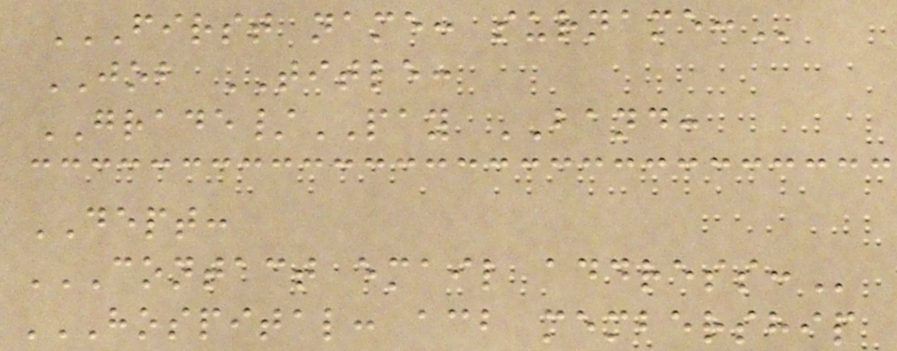FIRST NAME: SURNAME:
JOB TITLE:
GRADE/PAY BAND:
DEPT:
CONTACT EMAIL ADDRESS:
HOSPITAL: ACB MEMBERSHIP
